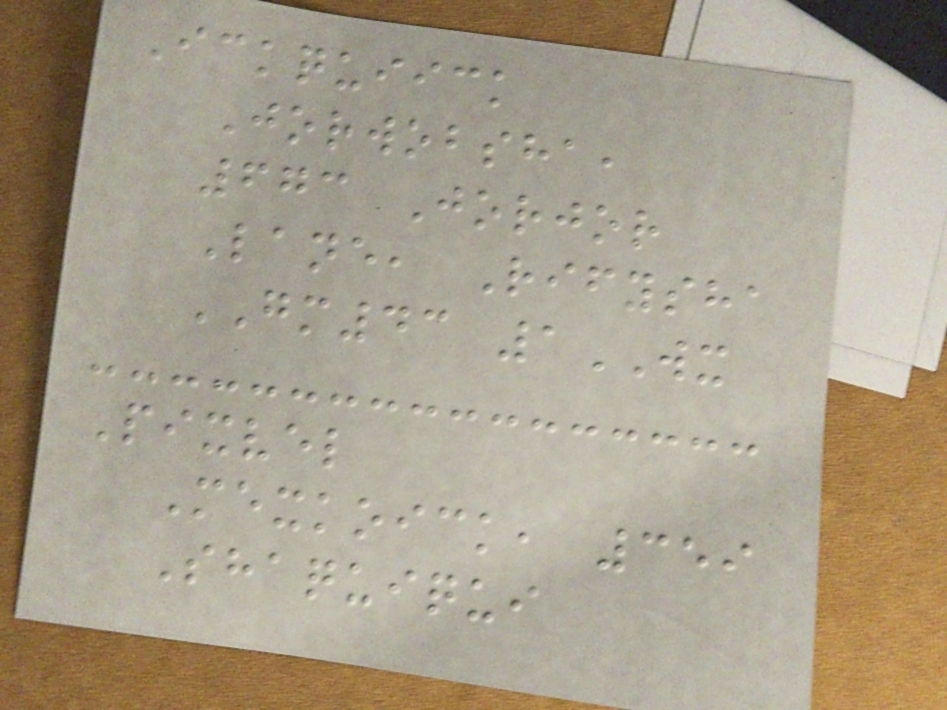Ickquiick
Jorwobsha,
673 Jorjor
Lane, Rifysha
GM43 1WX
Pixvel
Mexkoick, 359
Shaquiqui
